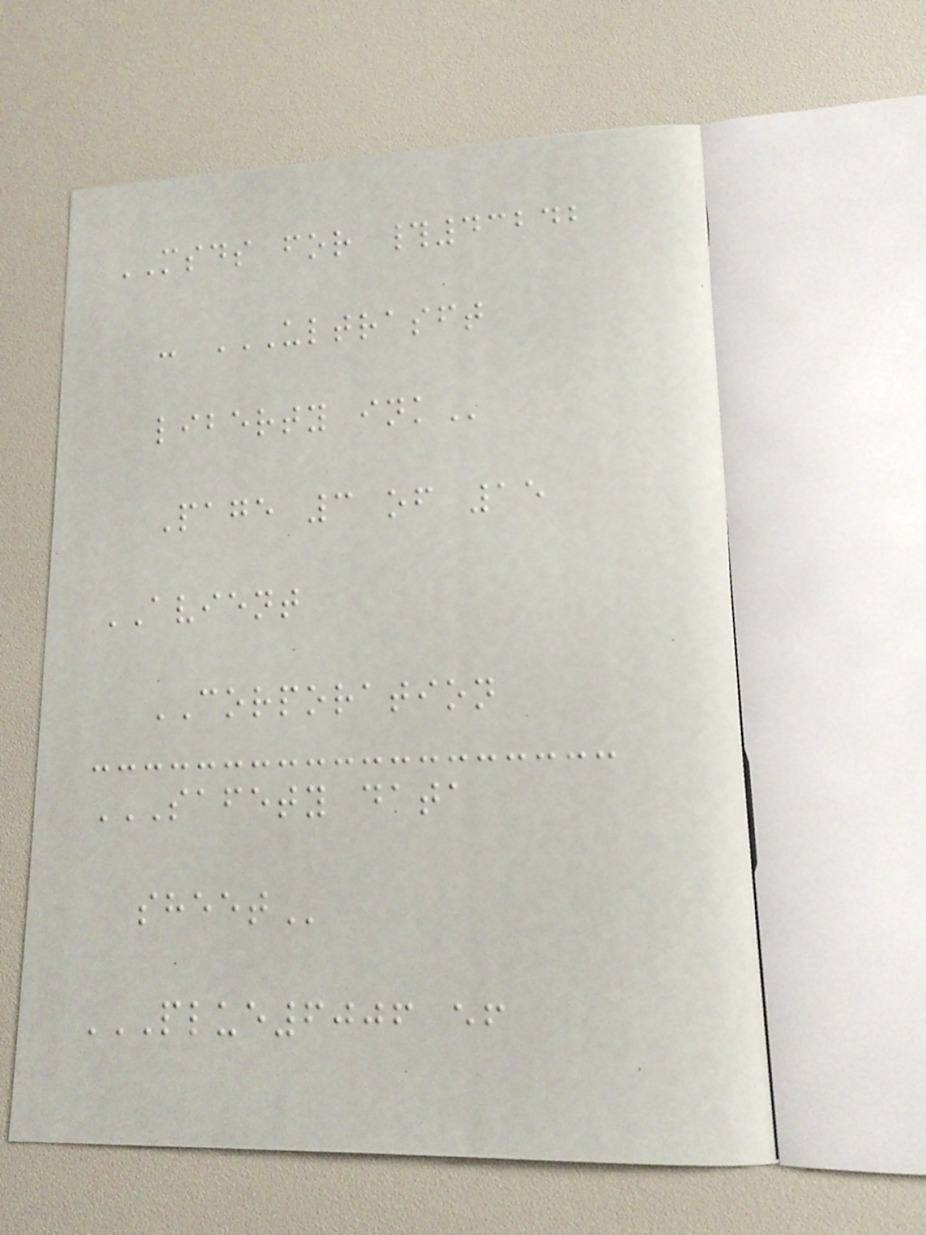MSDS for #43242
- ULTRASFT
LIBERTY INK
Page 3 of 15
AVIENT
CORPORATION
SAFETY DATA
SHEET
PLUE6006 EF
